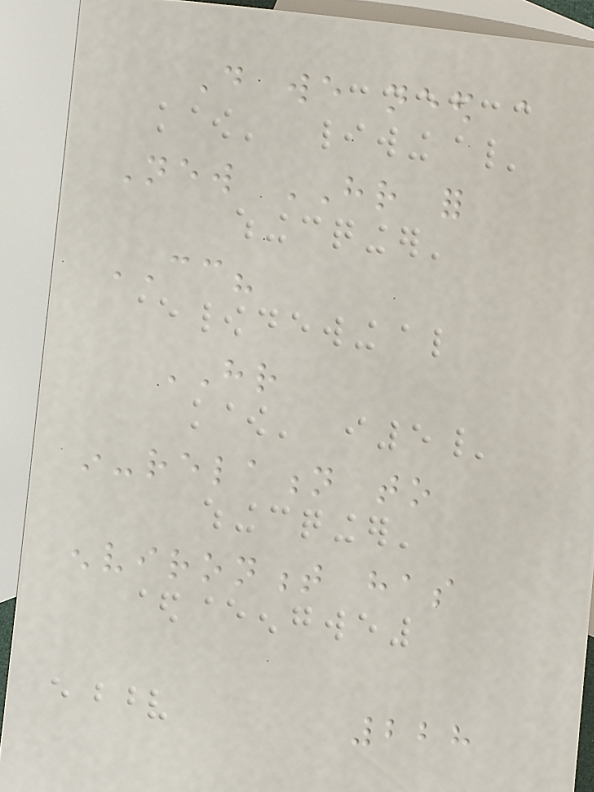Do we need a
New HR for
CC?
HR
in-relation to
environment has
228
